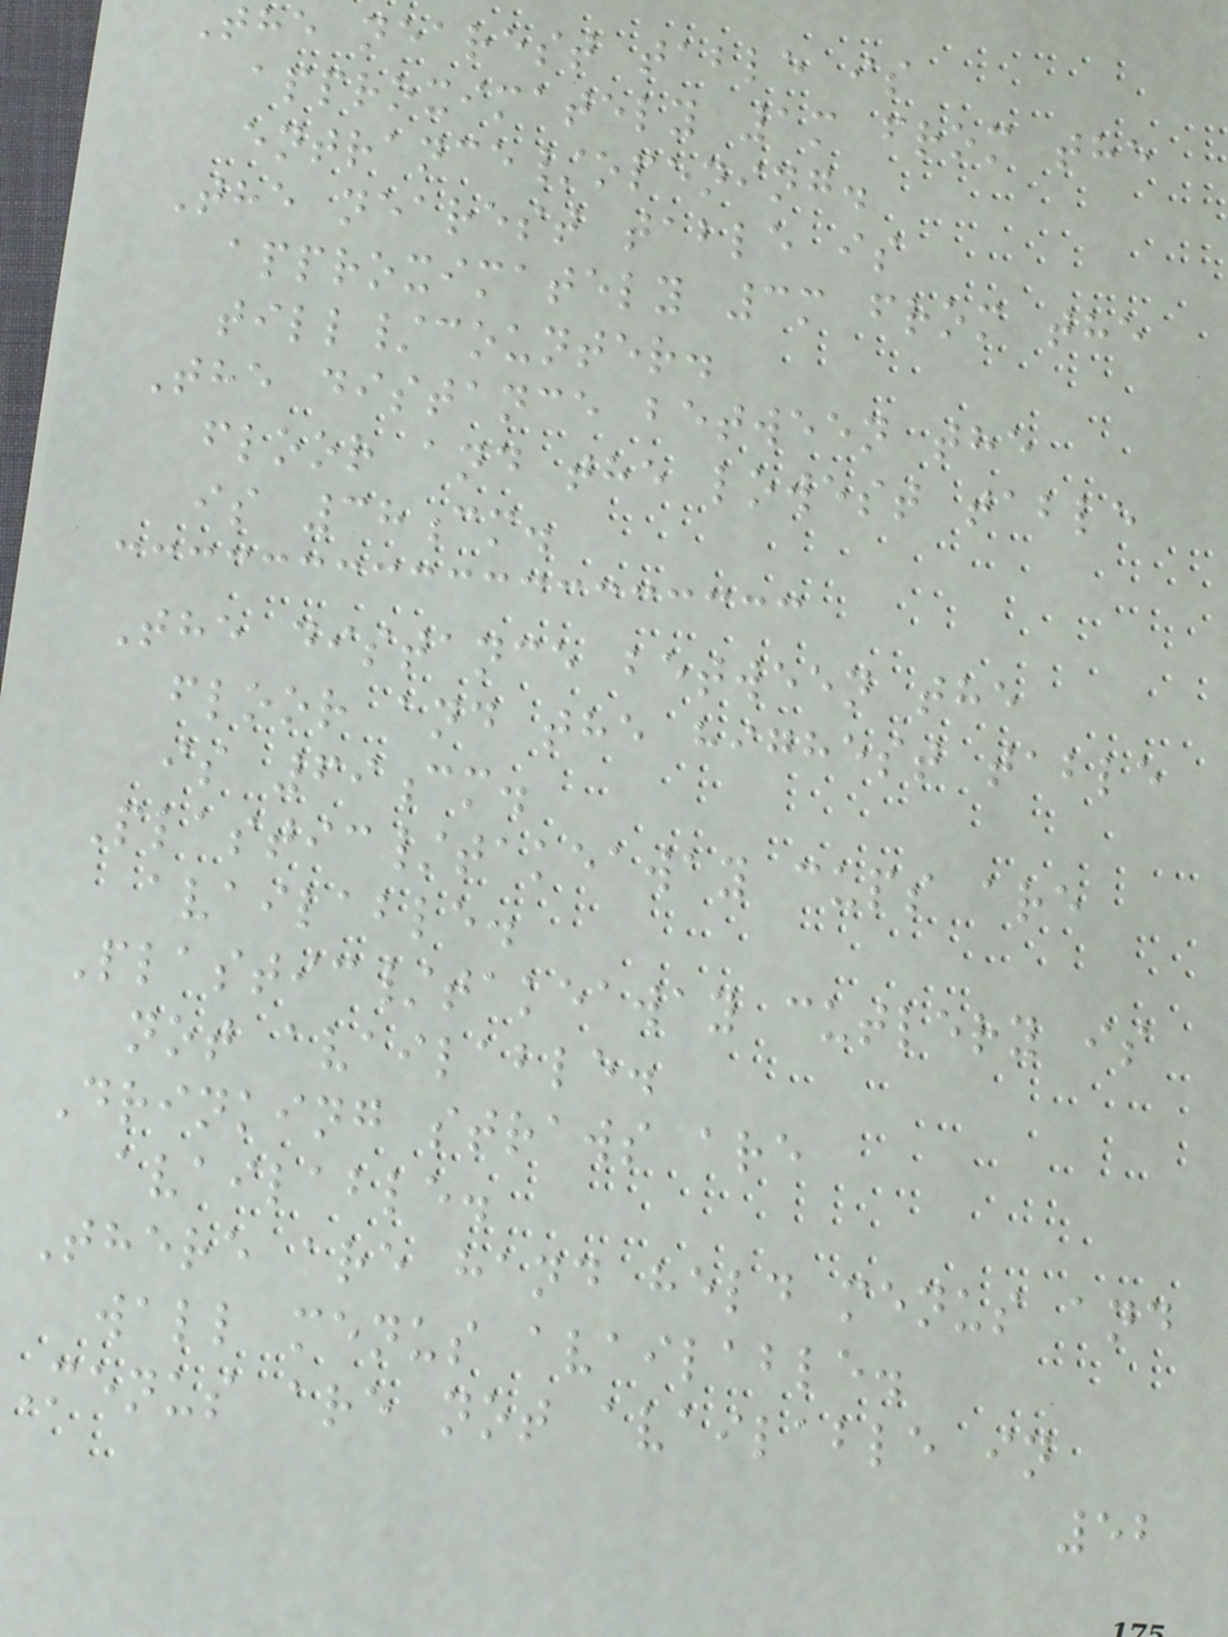The nearest table is
approximately 1m from the
entrance/opening.
The nearest table is
approximately 3m from the
till/counter.
The distance between the
floor and the lowest table
is 38cm.
The distance between the
floor and the highest table
is 69cm.
Plastic/takeaway cups are
available.
Plastic/takeaway cutlery is
not available.
Drinking straws are
available.
There are hand held menus and
wall menus available.
Menus are not available in
52
